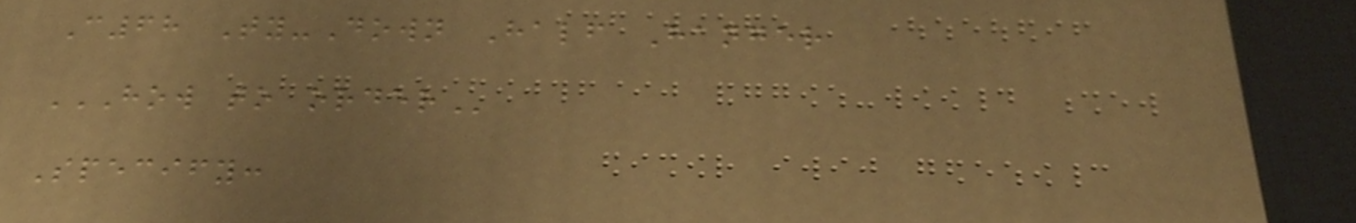C68 Ty-Down Half Hanger
HOW TO ORDER
Specify:
